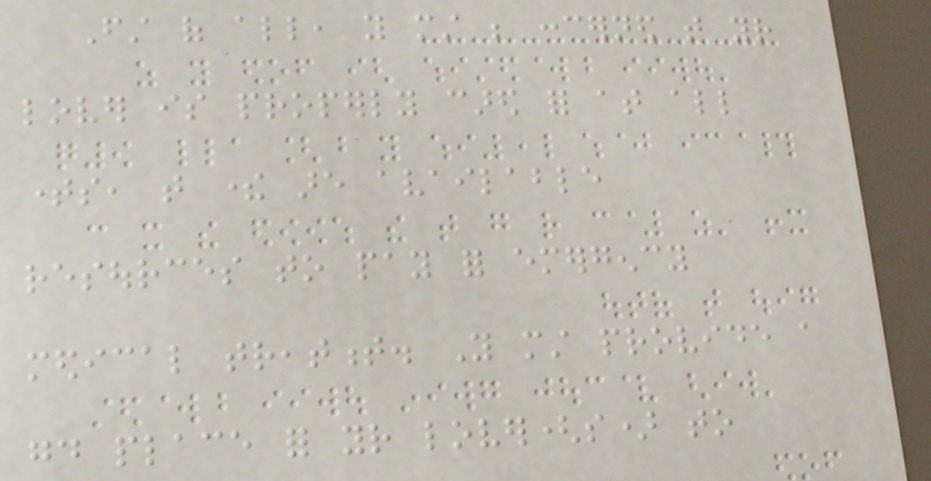First of all, you must be concerned that your
lover is properly cared for at all
times, that there are available
resources to pay for emergency
medical treatment. You must provide a
good place for your lover(s) to
